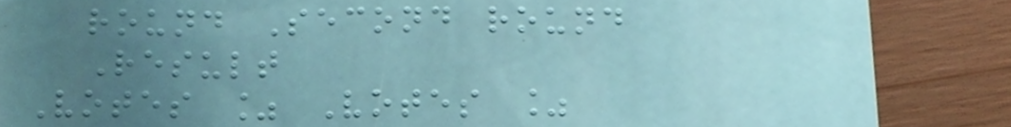round Second round
Result
Votes % Votes %
